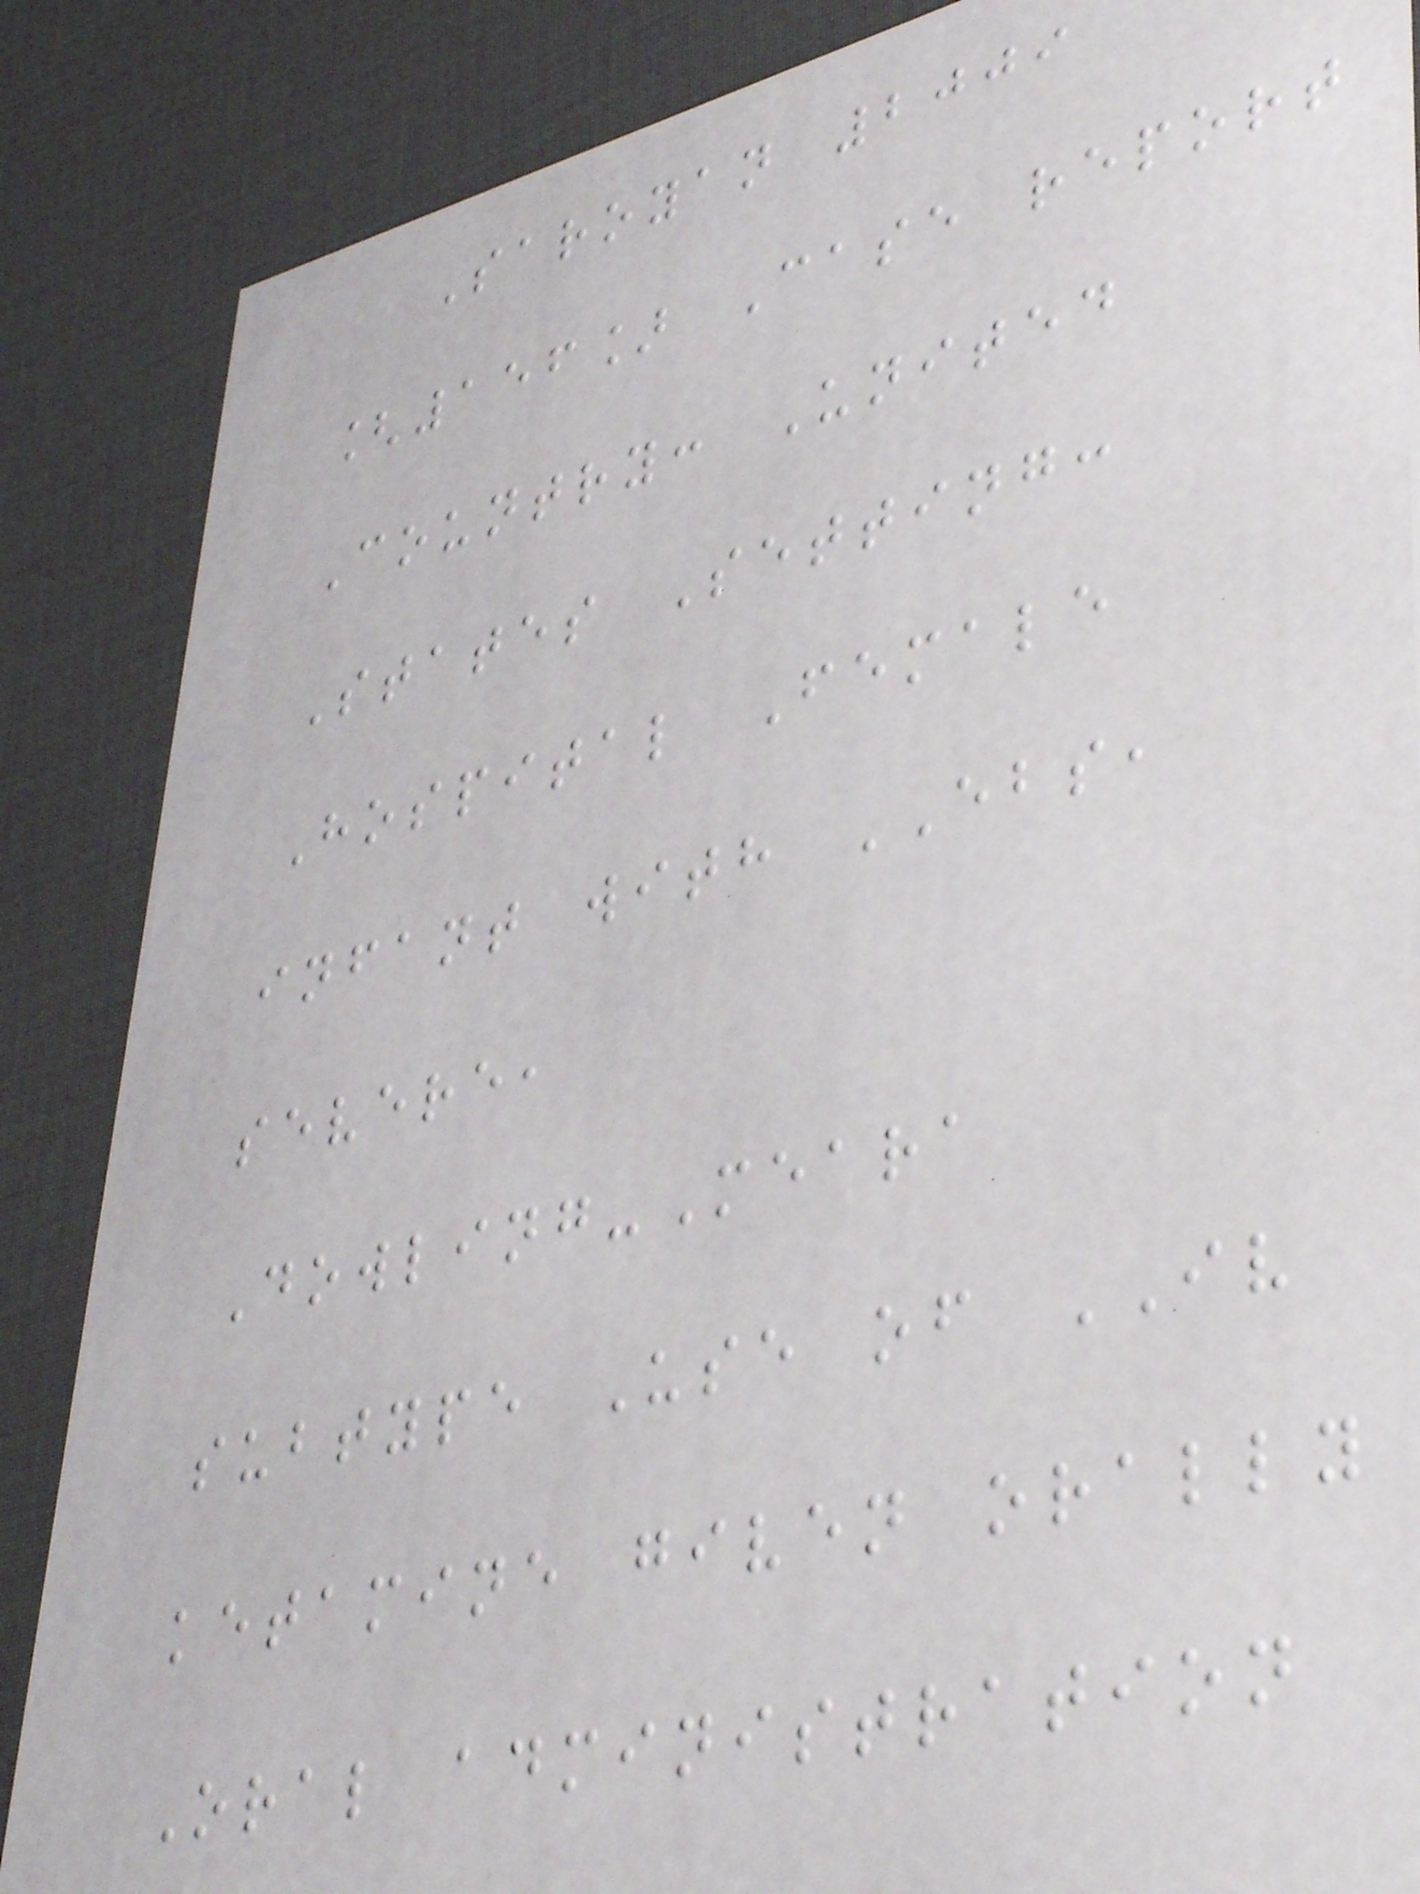Saroyan 2009
[156] Case report
Country: United
States Setting:
Hospital Female
infant with EBS,
severe,
Dowling-Meara
subtype Use of IV
ketamine given orally
Oral administration
